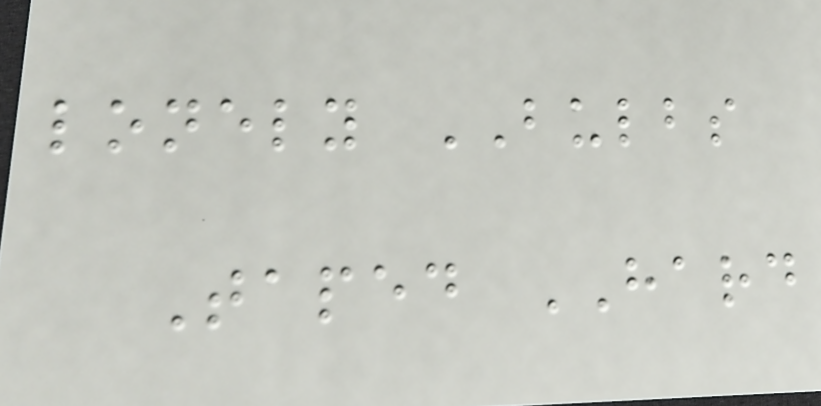lonely BULBS
Taped HARD
